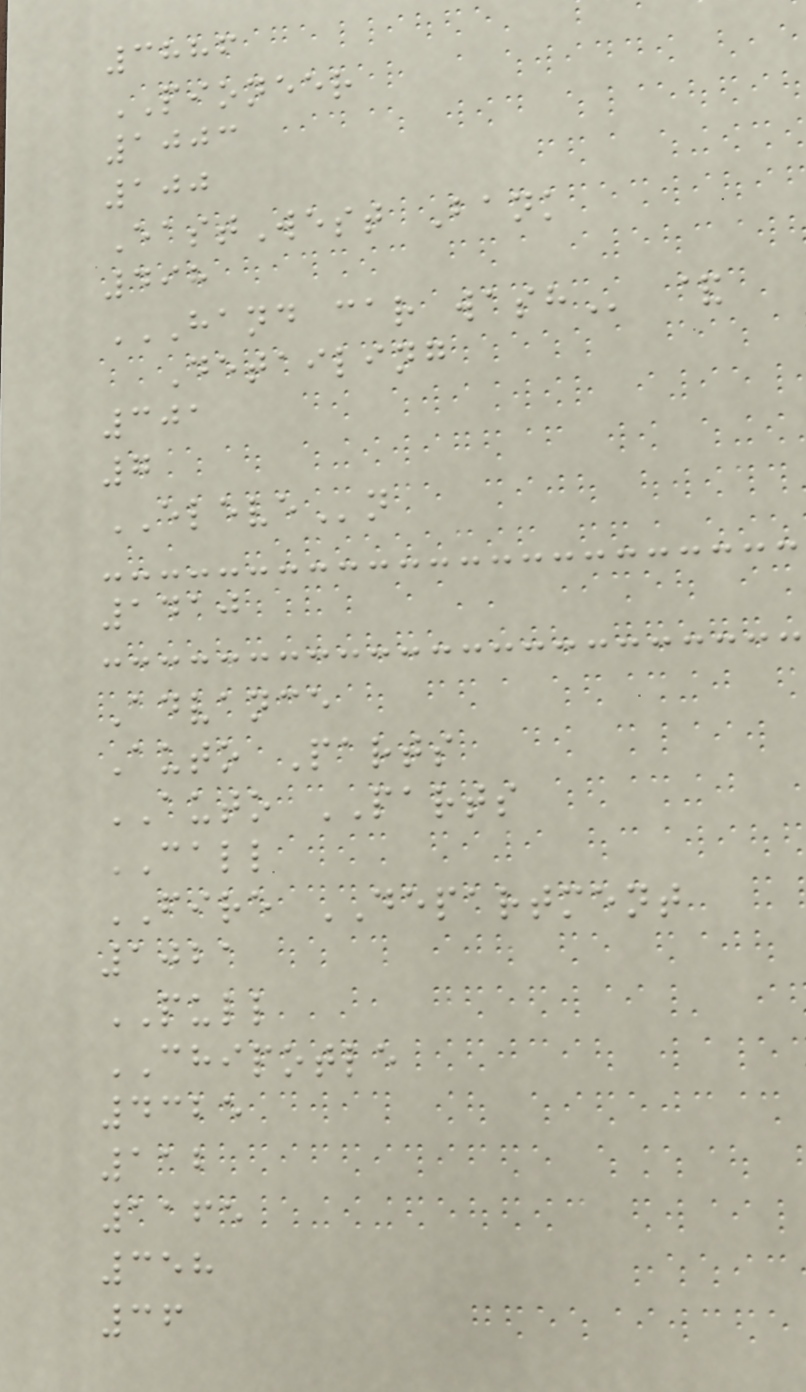3886
PIONEER
1003
100
EastWest Bank
498
HAND CAR WASH &
Detailing
301
7
ELEVEn
1410
Advance
Auto Parts
AUTO PARTS
CALL
FIRE DEPARTMENT
1021
PULL
CHIPOTLE
4325
112
1165
358
36
